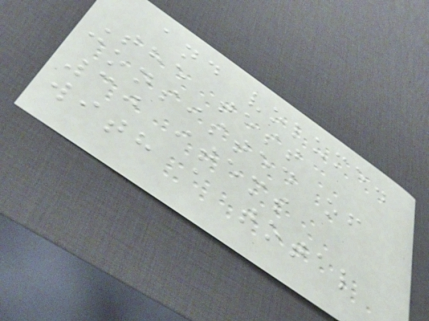and volume.
The test
consisted of
30 items
with a total
